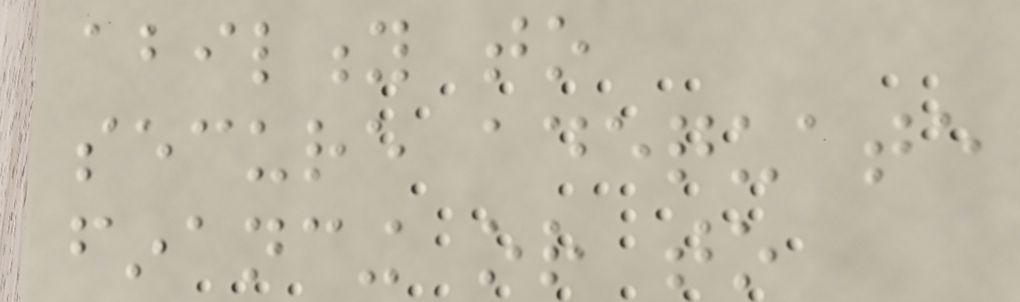ability to
secure adequate
financing or to
